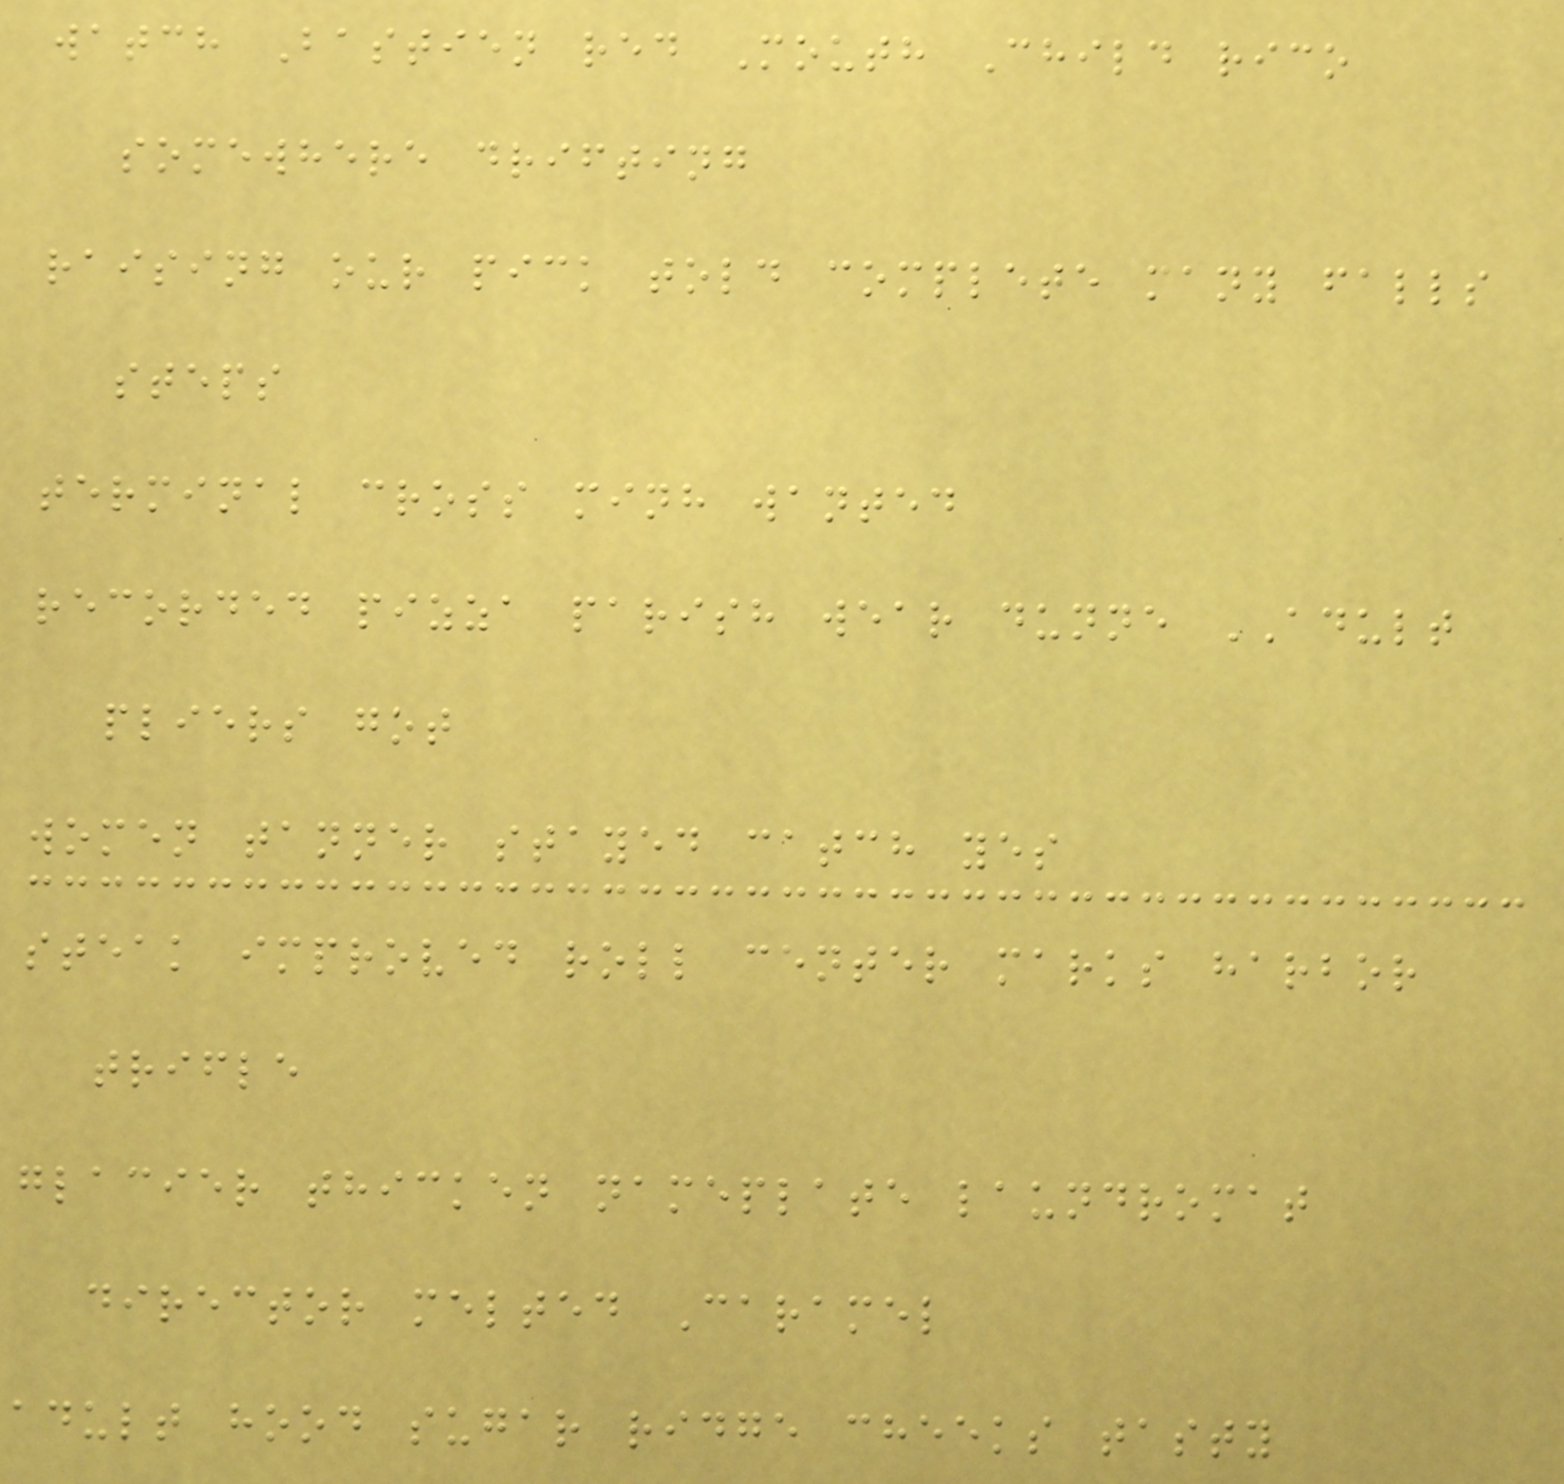watch Bastien red Mouth Child rico
somewhere drifting
raising our pick told complete many falls
steps
terminal cross minh wanted
recorded pizza parish wear dunne ADULT
pliers got
women tanner stayed catch yes
steak improved roll center marks harbor
trifle
glacier thicken nameplate laundromat
director melted Caramel
adult hood sugar ridge cheeks tasty
